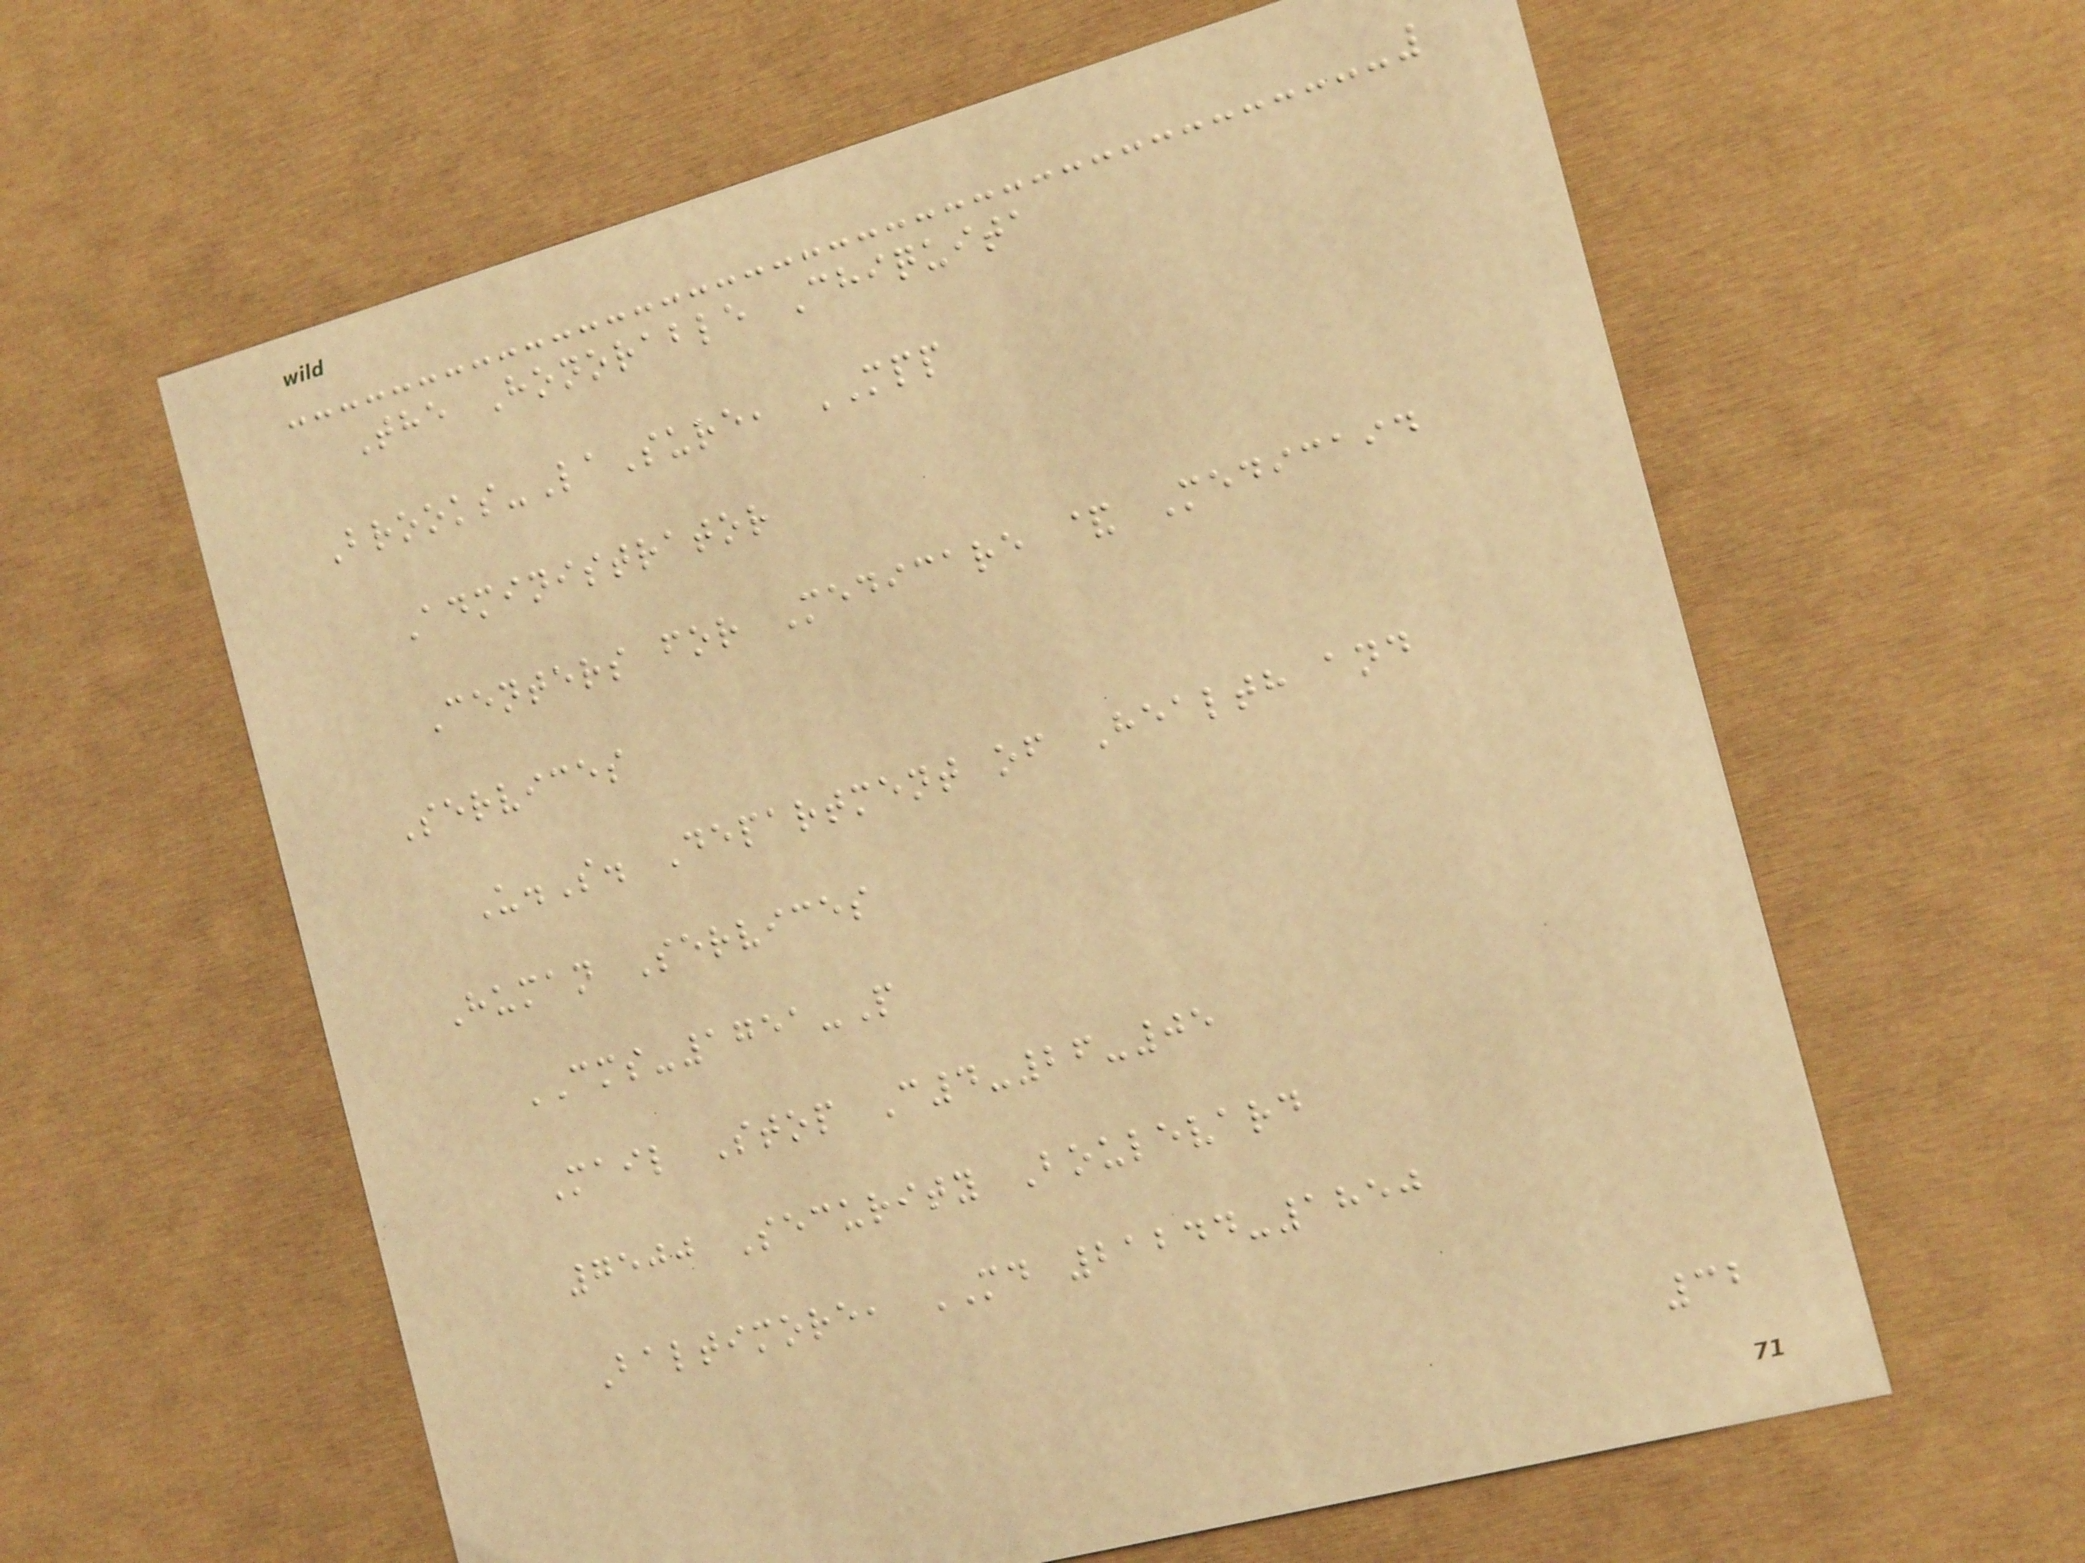The Honorable Chiquita
Brooks-LaSure, MPP
Administrator
Centers for Medicare & Medicaid
Services
U.S. Department of Health and
Human Services
CMS-1751-P
Mail Stop C4-26-05
7500 Security Boulevard
Baltimore, MD 21244-1850
32
